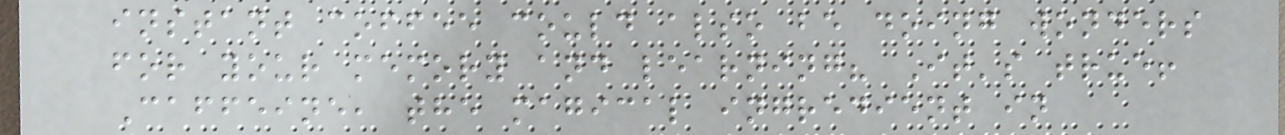instant coffee could also be doing wonders
for your memory and learning? It's true!
Caffeine, the magical ingredient in
